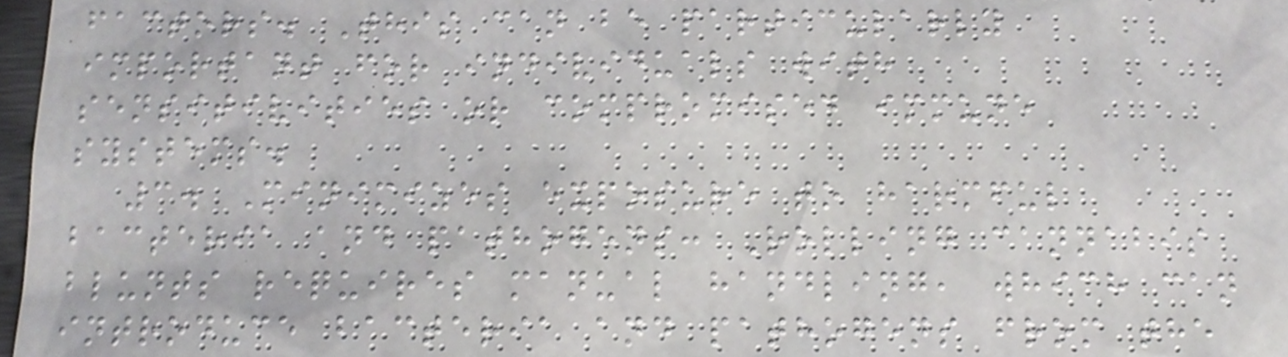factors. This can be particularly
important for individuals with
sensitivities or compromised immune
systems.
3. Minimizes exposure to harmful
bacteria and pathogens: Rolling cannabis
blunts requires manual handling, which can
introduce bacteria and pathogens from the
